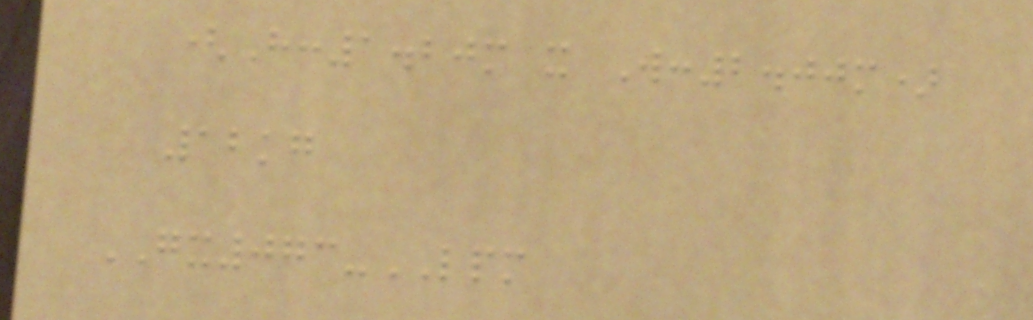(H:1.20m x W:2.00m)
12kg
GX073-LPM
